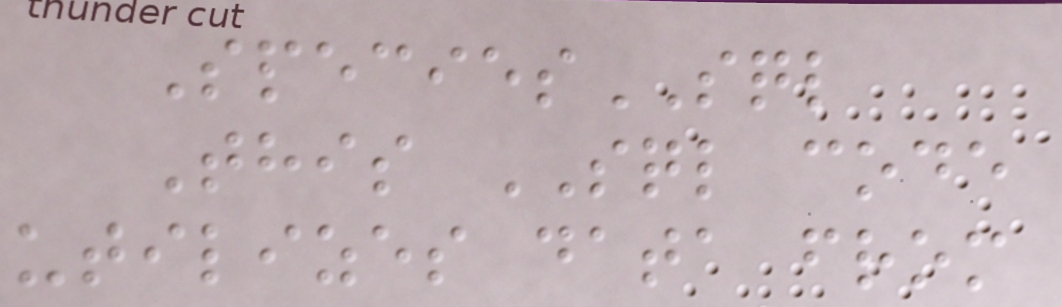SpeciesSQL
This SQL code
utilizes data from
